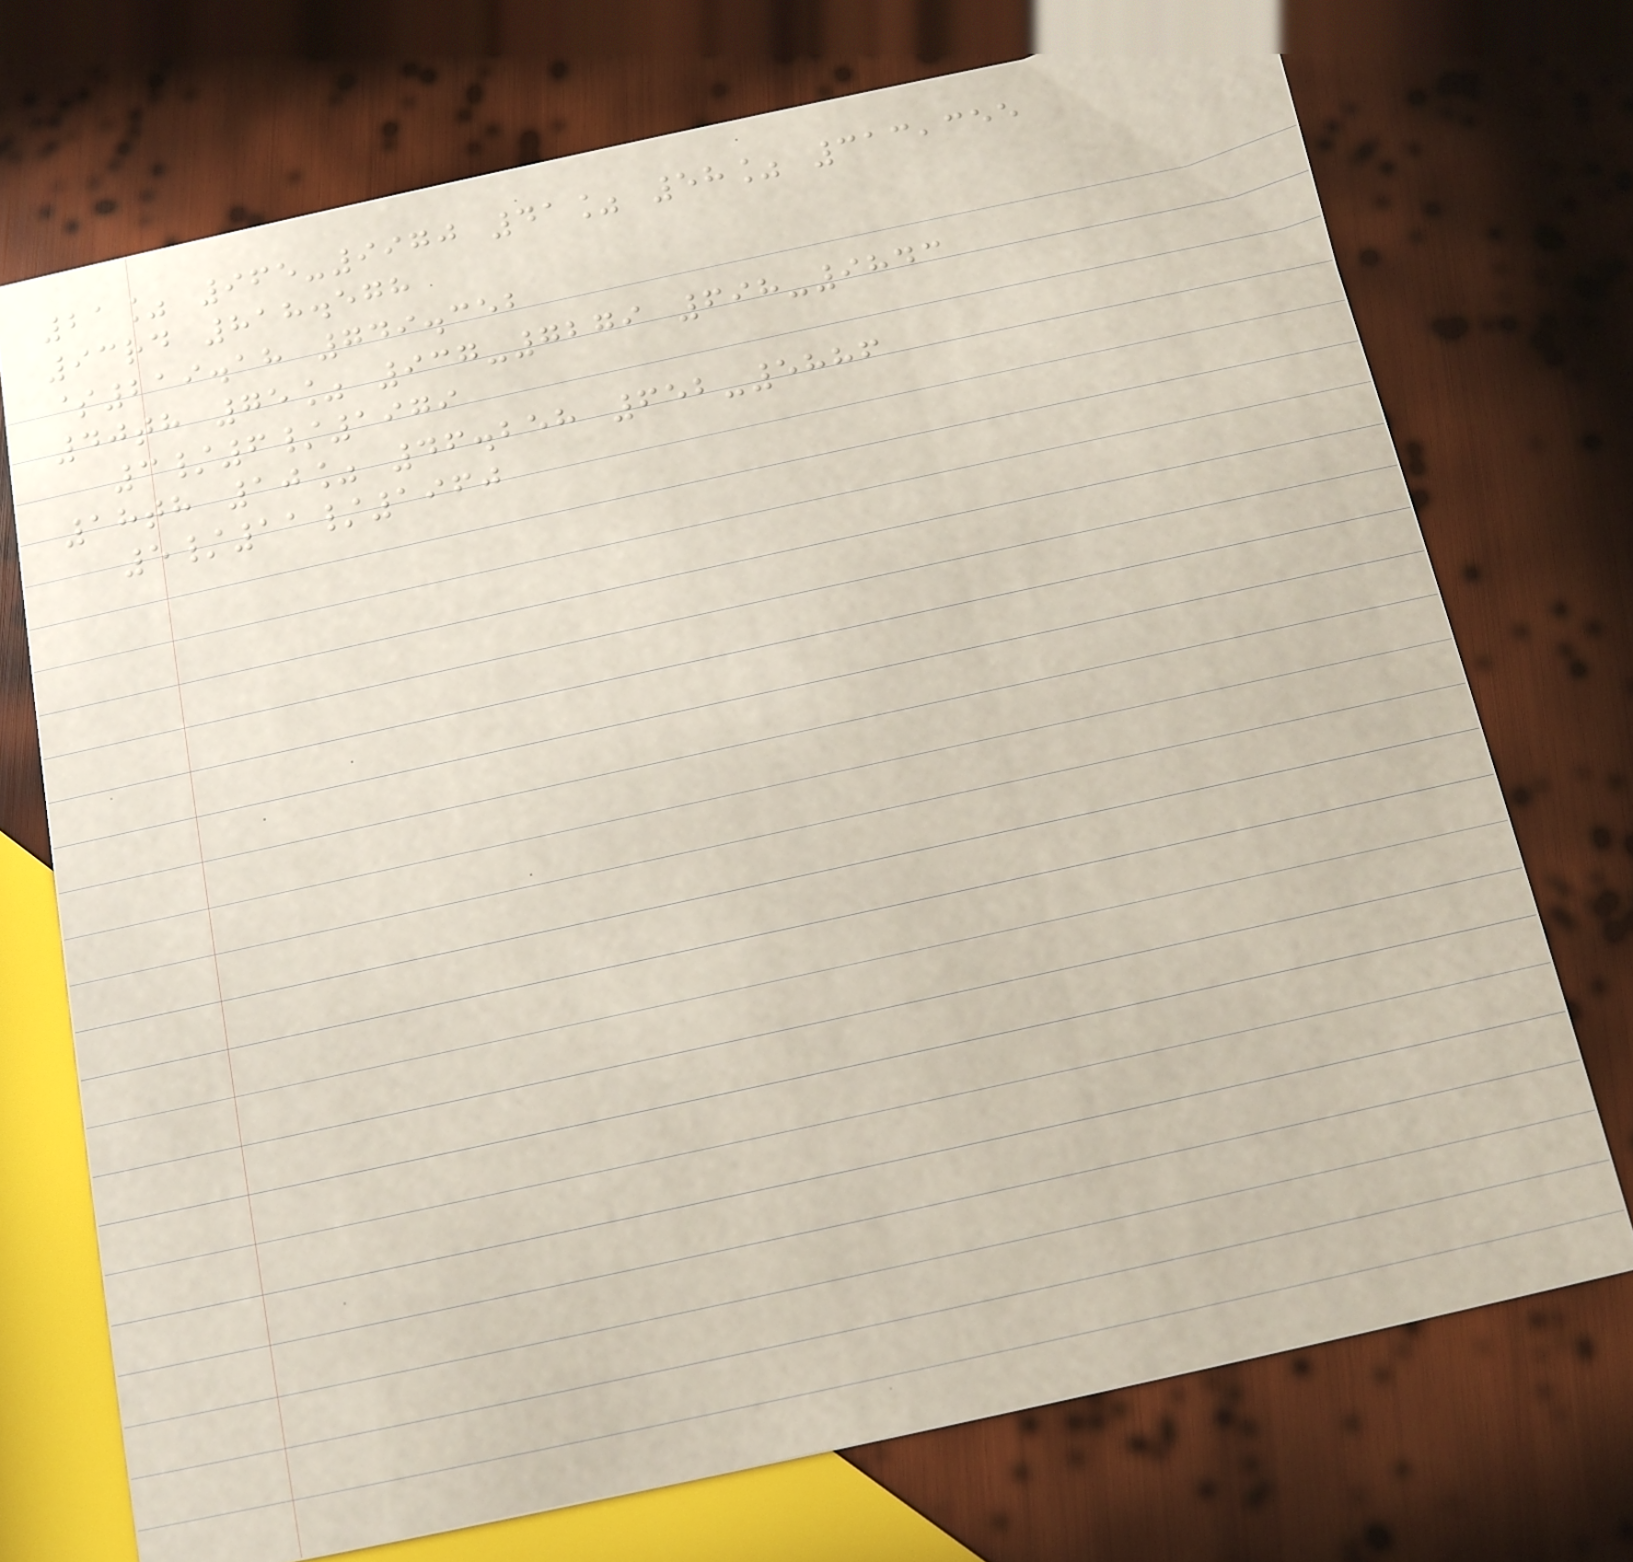21% 965-9970 41% 58% 313,355
93rd 818.578
$219.18 749.352
40th 75% 937-7279 698-9843
3/6/1979
18th 10% 46.258 652-5886
5/11/1960
